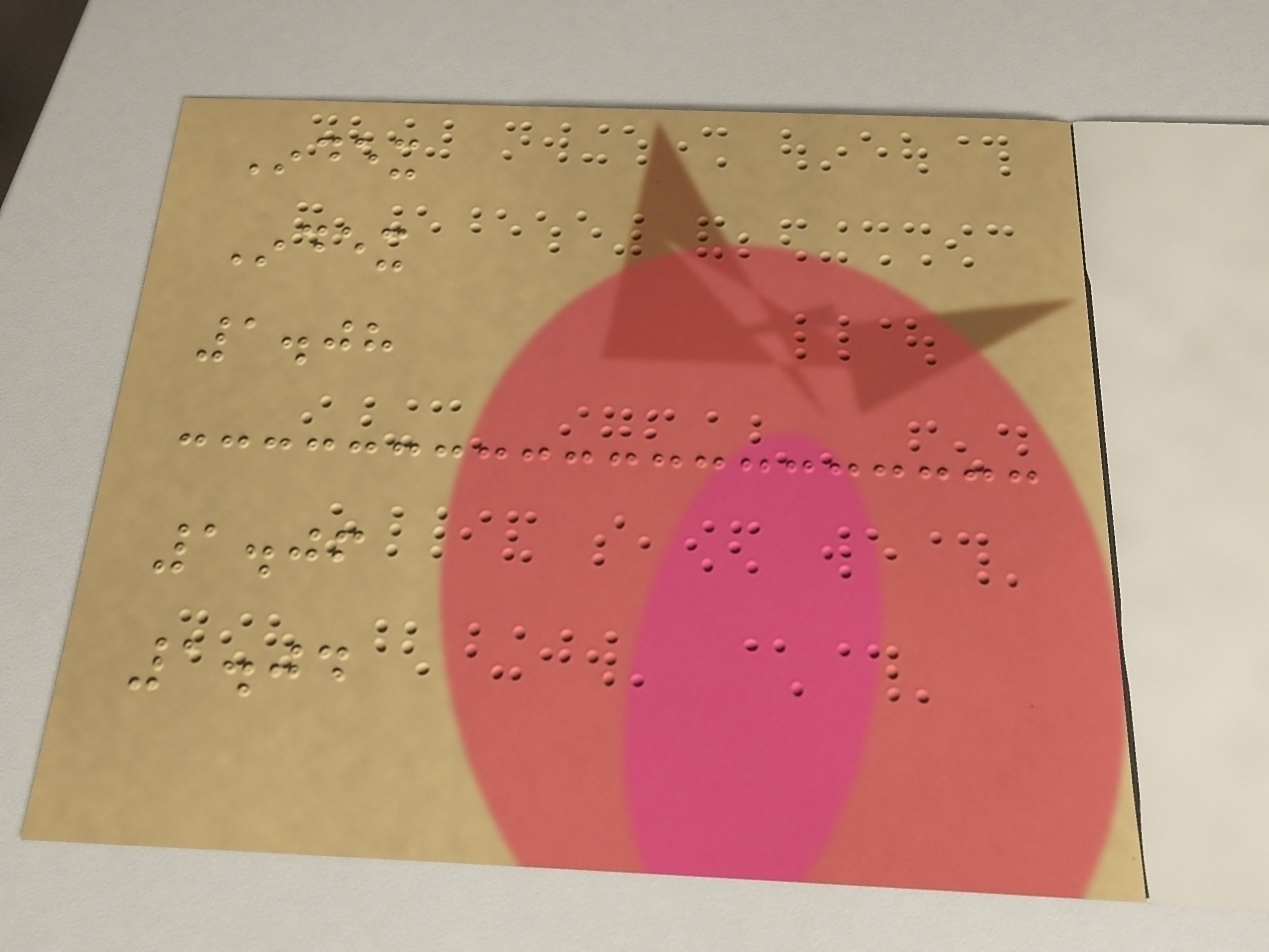Index
Index
1.08
1.06
1.04
